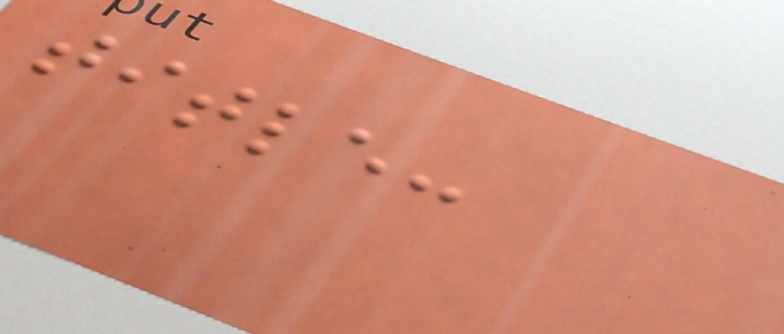title:
